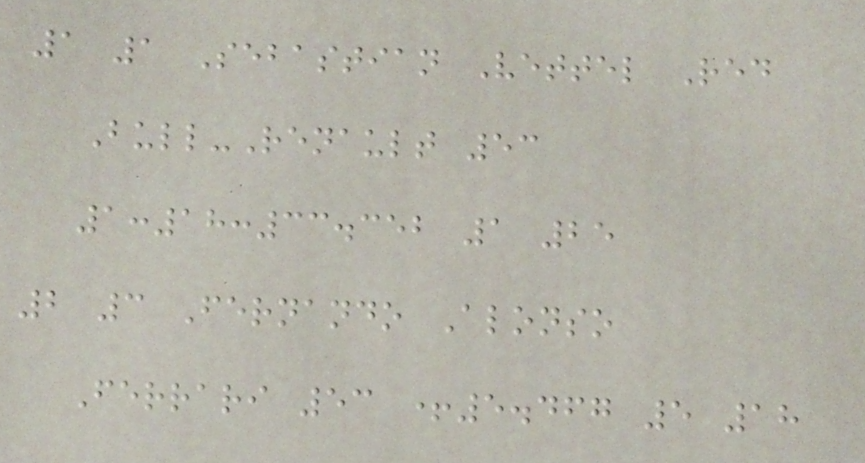1 1 Sebastian Vettel Red
Bull-Renault 53
1:18:33.352 1 25
2 3 Fernando Alonso
Ferrari 53 +5.467 5 18
